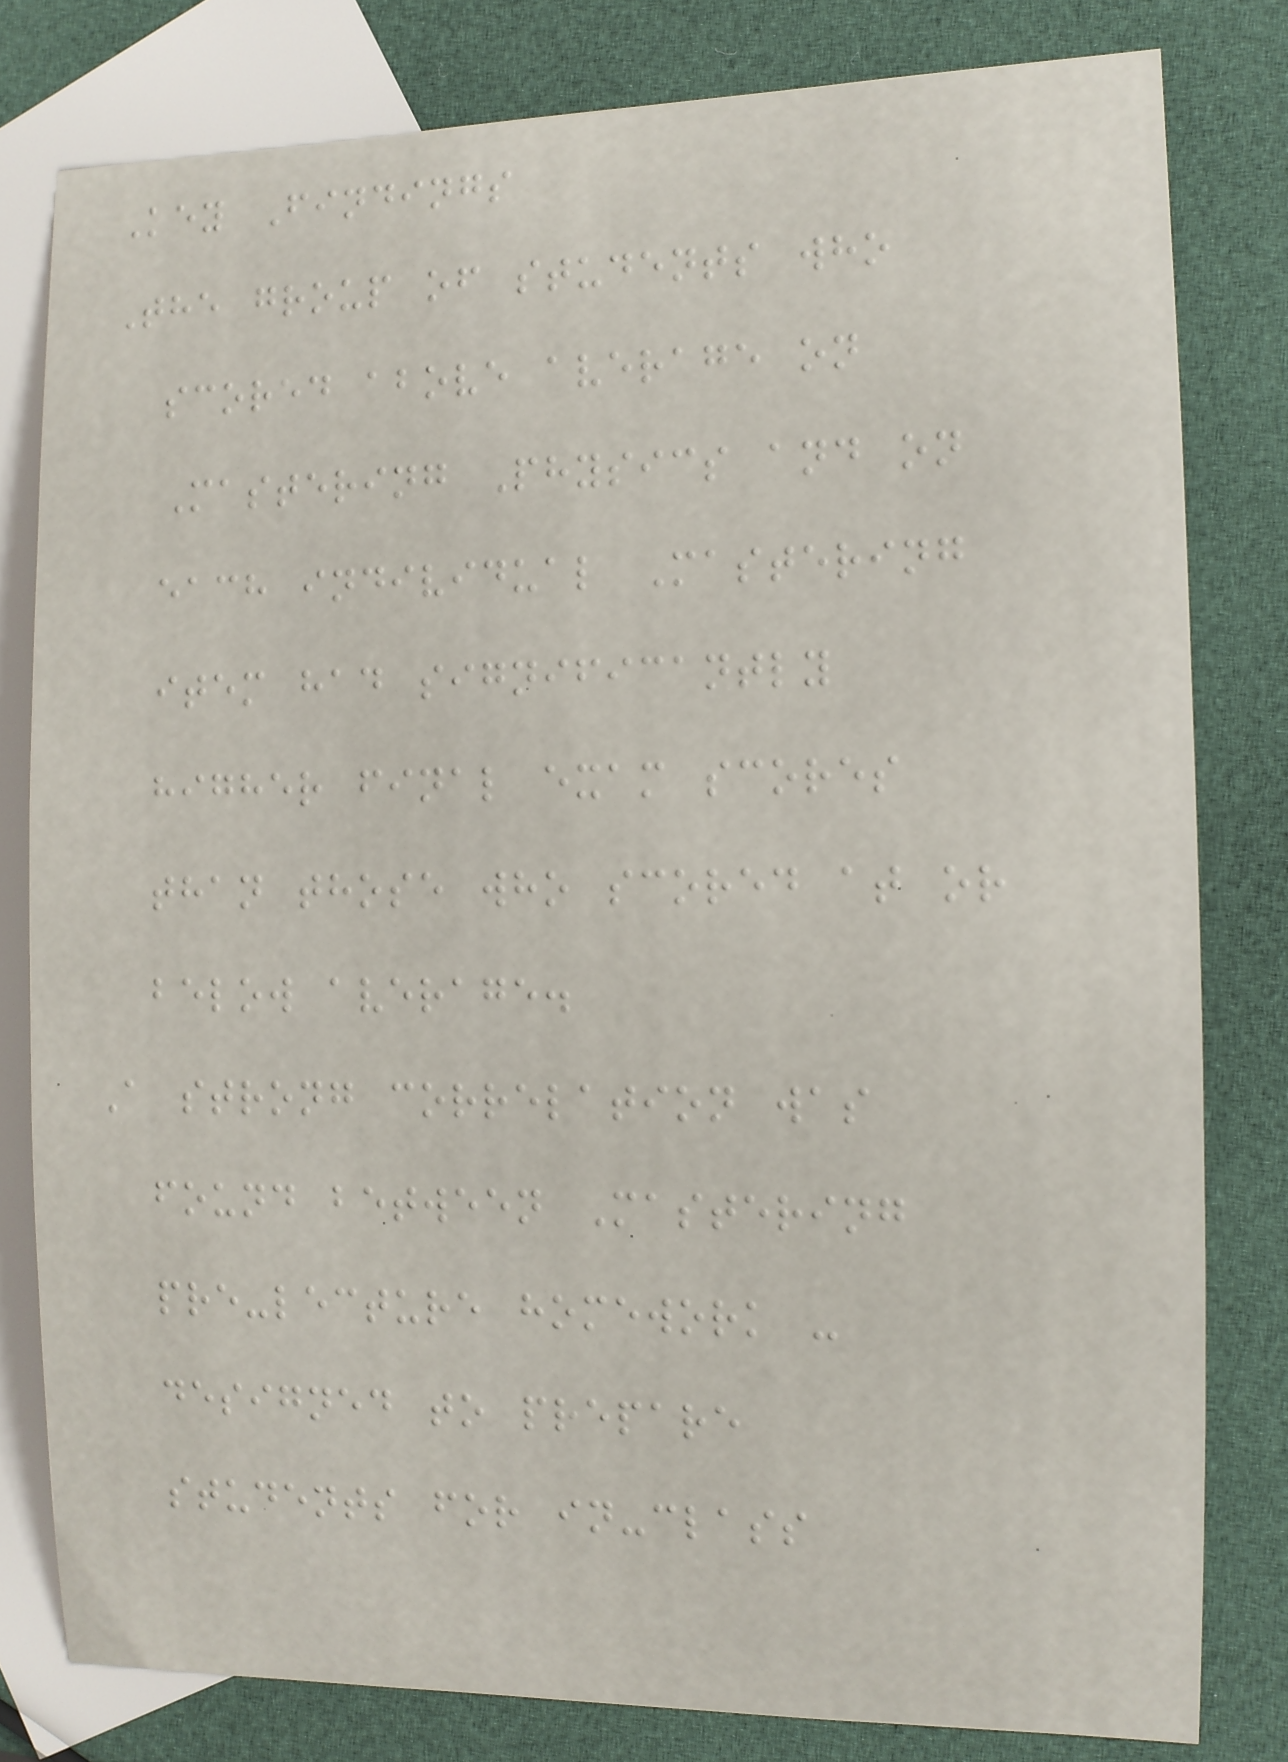Key Findings
The group of students who
scored above average on
Mastering Physics and on
each individual Mastering
item had significantly
higher final exam scores
than those who scored at or
below average.
A strong correlation was
found between Mastering
pre-lecture homework -
designed to prepare
students for in-class
